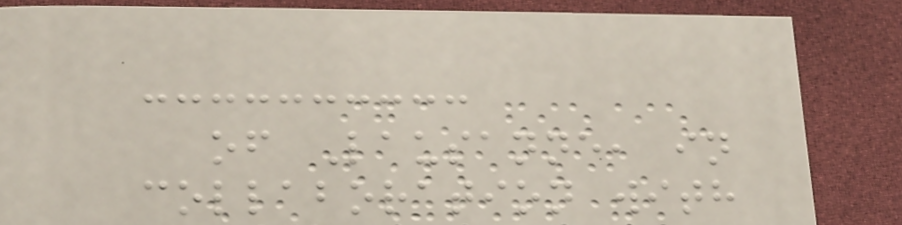of Lausanne, in
collaboration with
